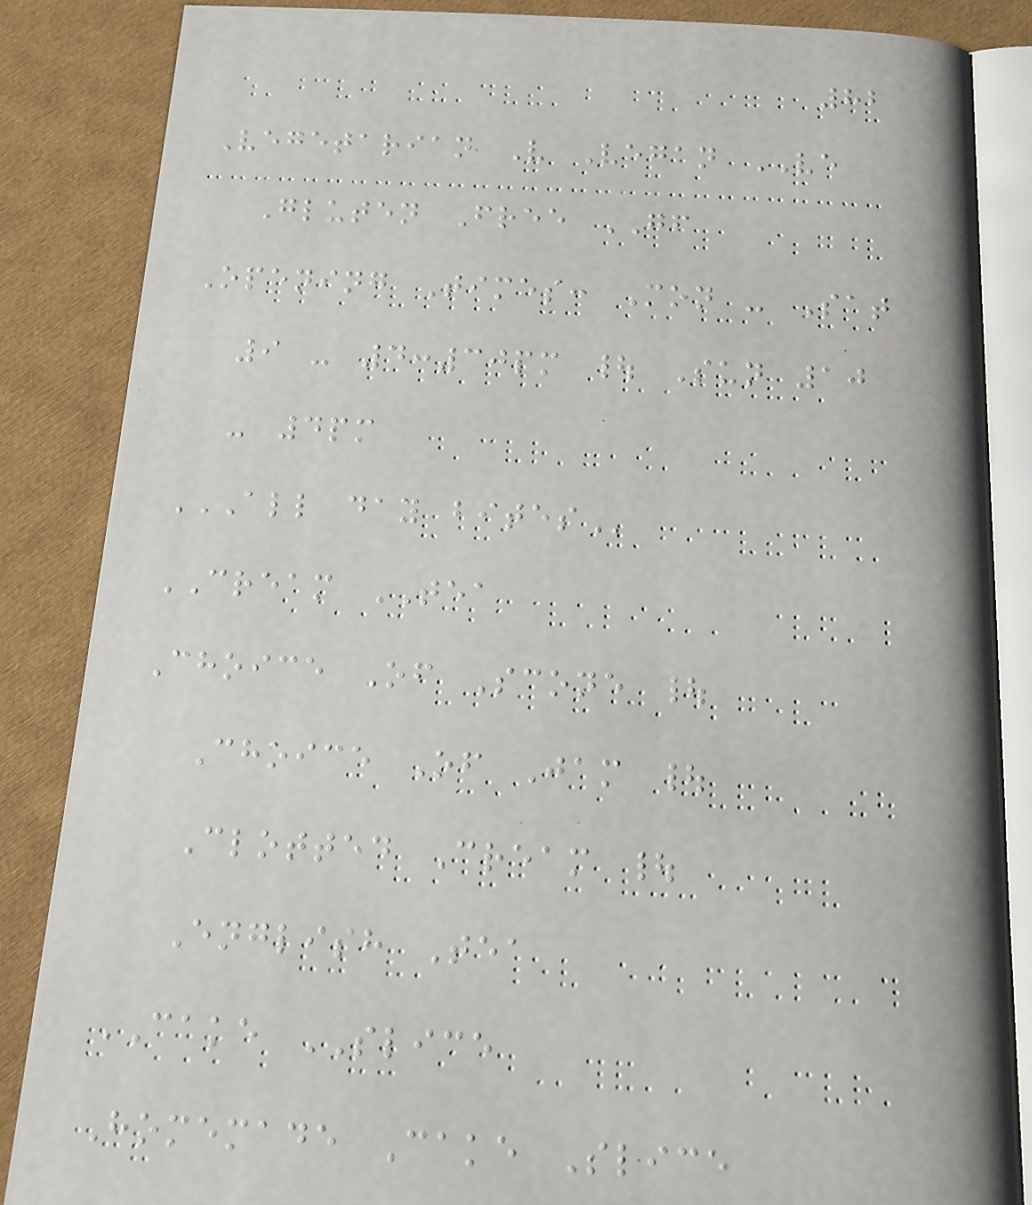82
Vegetarian V Vegan VE
Gluten Free GF
Opening Times: Mon - Sat
9 - 4:30pm | Sun 10
- 4pm
ALL DAY BITES
CREAM TEA
Choice Of Scone |
Choice Of Jam |
Clotted Cream |
English Tea
CAKE SLICE
Homemade Cake Slice
